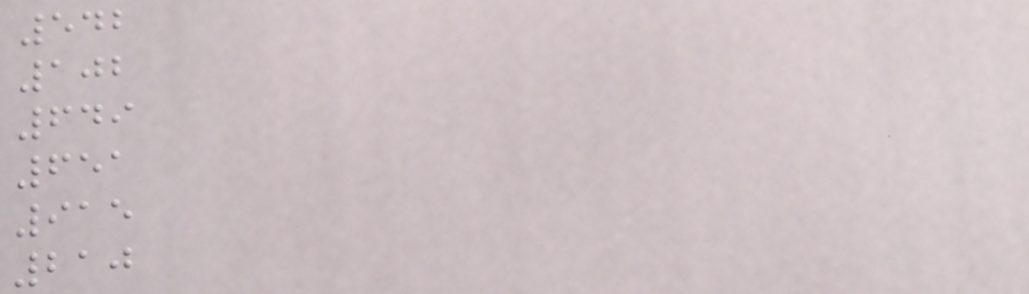542
102
649
651
915
210
